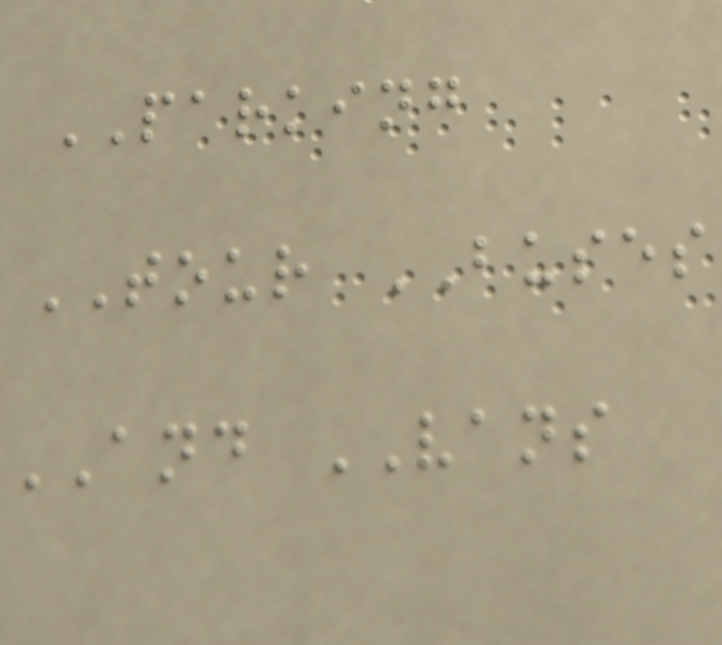PARKING
TOUR BUSES
AND VANS
